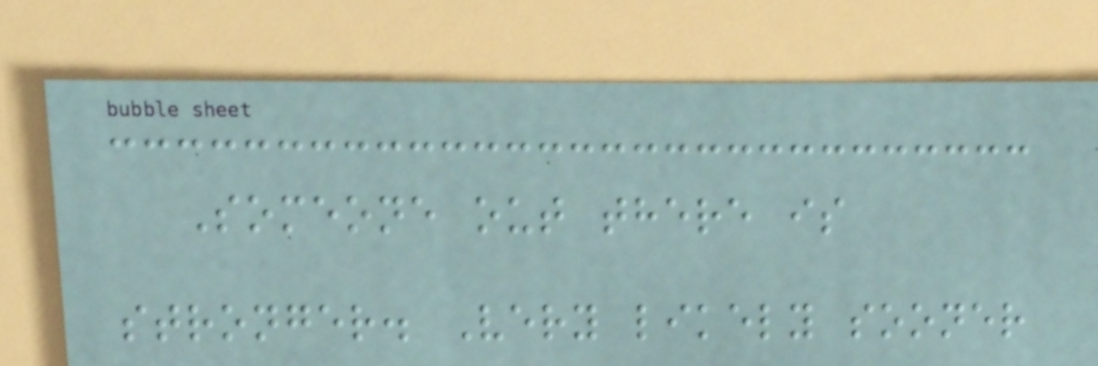Someone out there is
stronger. Very likely sooner
